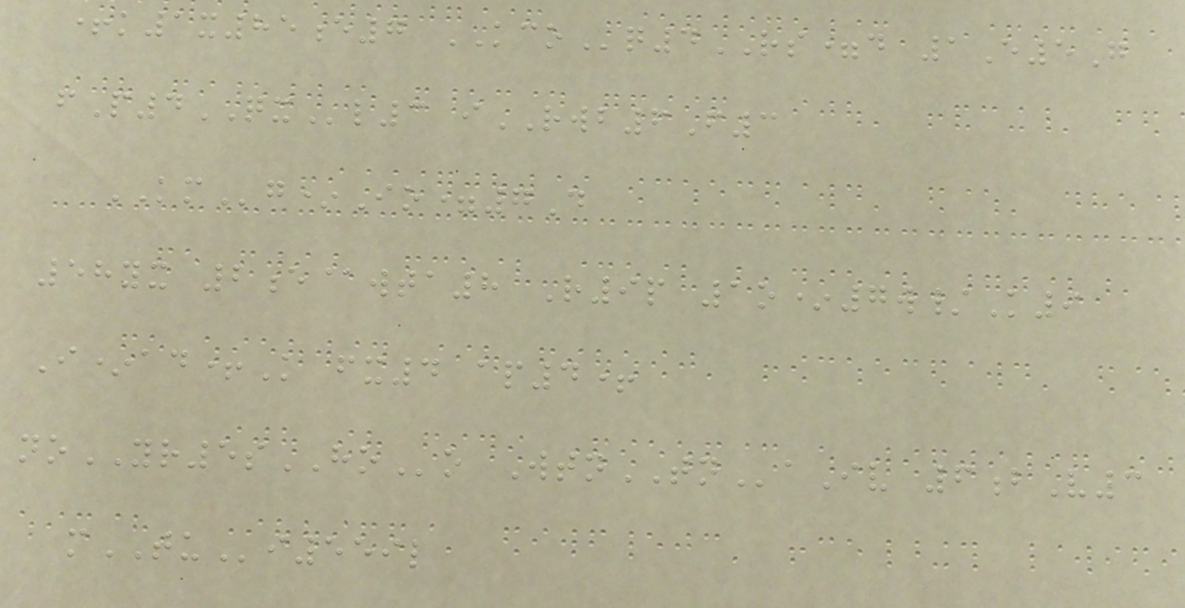+k1x85e7 KCOq4RS=d 1E5G
fP4QXl3 iRWB6F3
KMg*Io=7D
58yx 2e@wta8 R9p 1o*7w/K9
I*ad+K fx4 ap4+
noYR5sHOo WtnTNaIv 6bV3
mTUi559l
